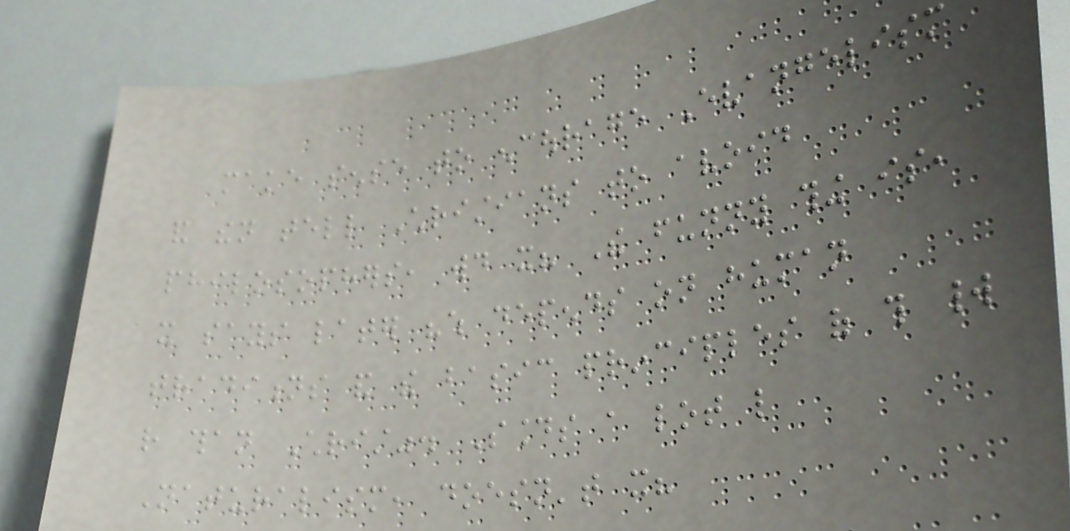make sense to encourage Evangelism
and then tell Christians to avoid
philosophers, would it? The funny thing is,
it says later "which depends on human
traditions and the basic principles of this world
rather than Christ". Sounds a lot like
Naturalism, doesn't it?
